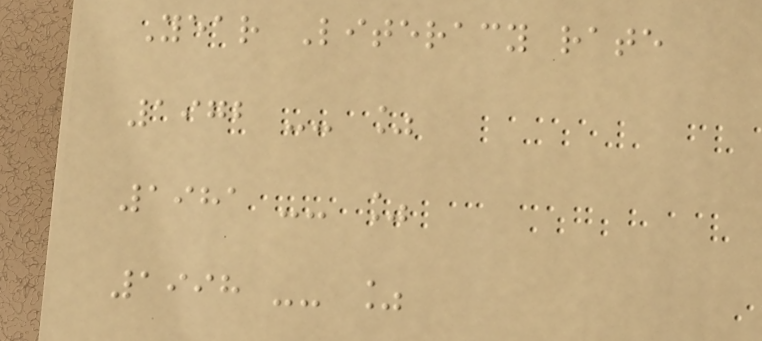Year Literacy rate
1972 -- %
1981 -- %
1998 -- %
